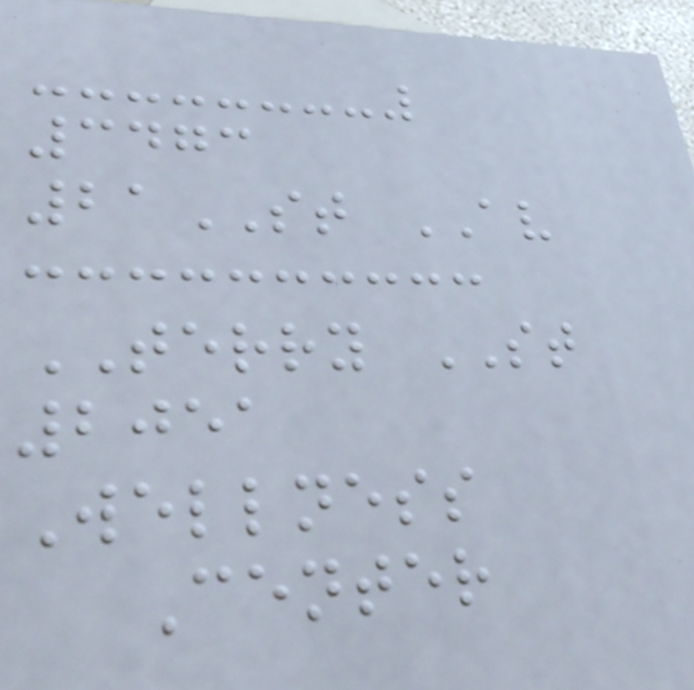3473
21ST AV
TERRY ST
2051
Wellness
Center
